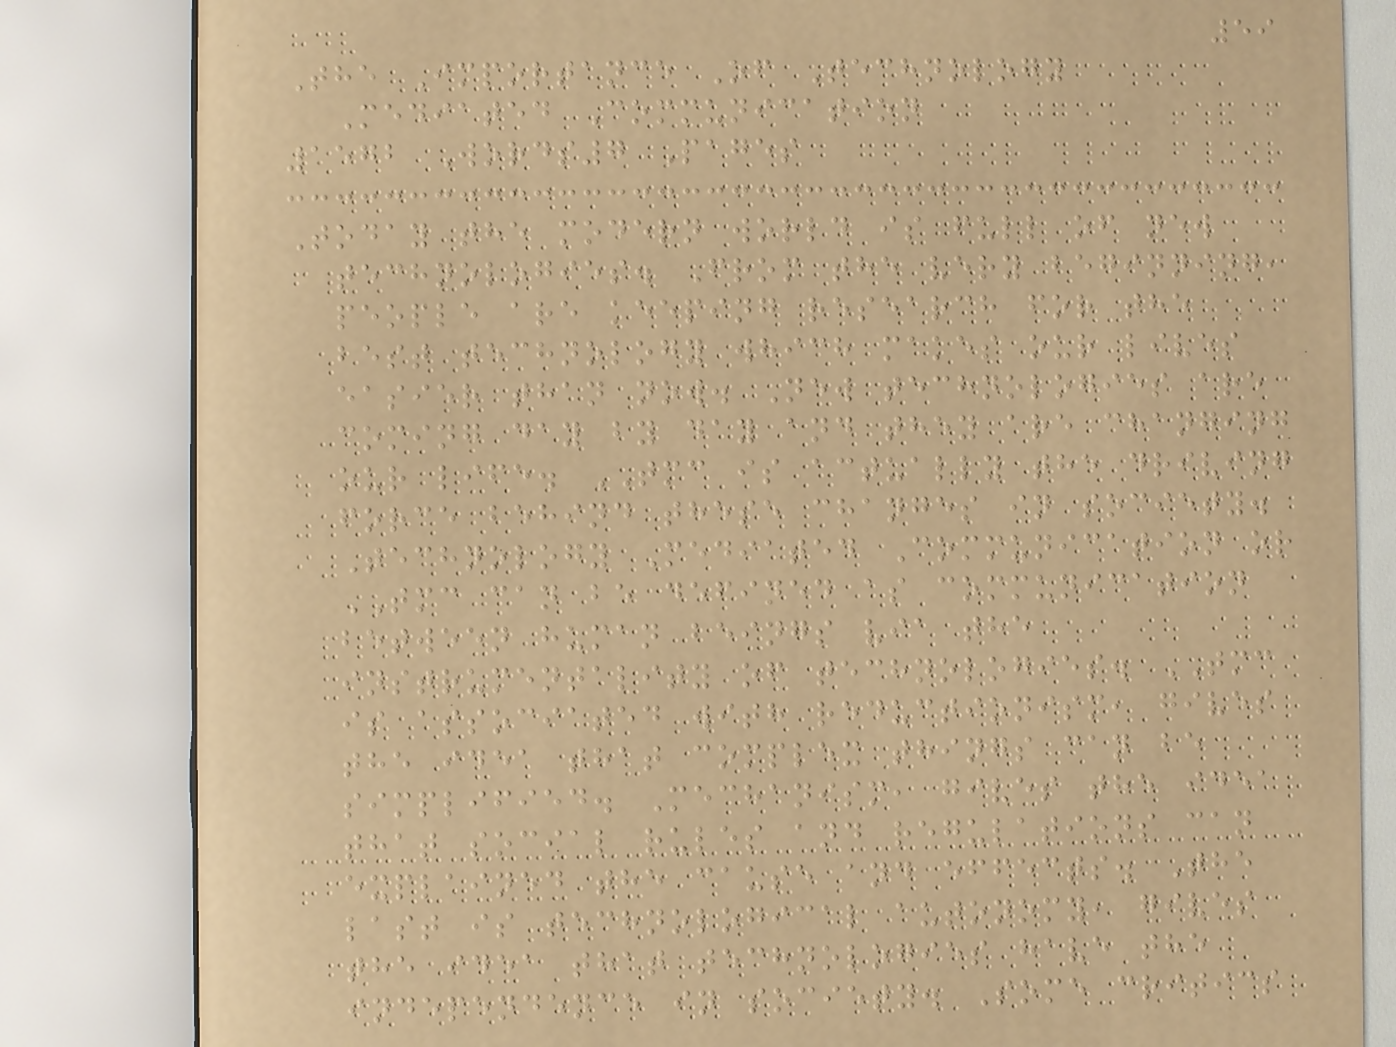59
The Importance Of Technology
Mediated Communication
1572 Words7 Pages
Today the modern world is full of new
technologies. From the very beginning,
people are keeping research for the
best technology which makes our lives
easier than now. New technologies are
coming day by day and they are changing
our life. TMC is actually the driving
force behind these changes in society.
Technology Mediated Communication or
TMC can be defined as communication
between human beings via the
instrumentality of technologies. TMC
is associated with reductionism, gives
the idea that complex things can be
simplified. Mechanism, gives the idea
that social rules and regulations can
explained the cause and effects. The
last is technological autonomy, gives
the idea that technologies have the
independence in society. Some critics
